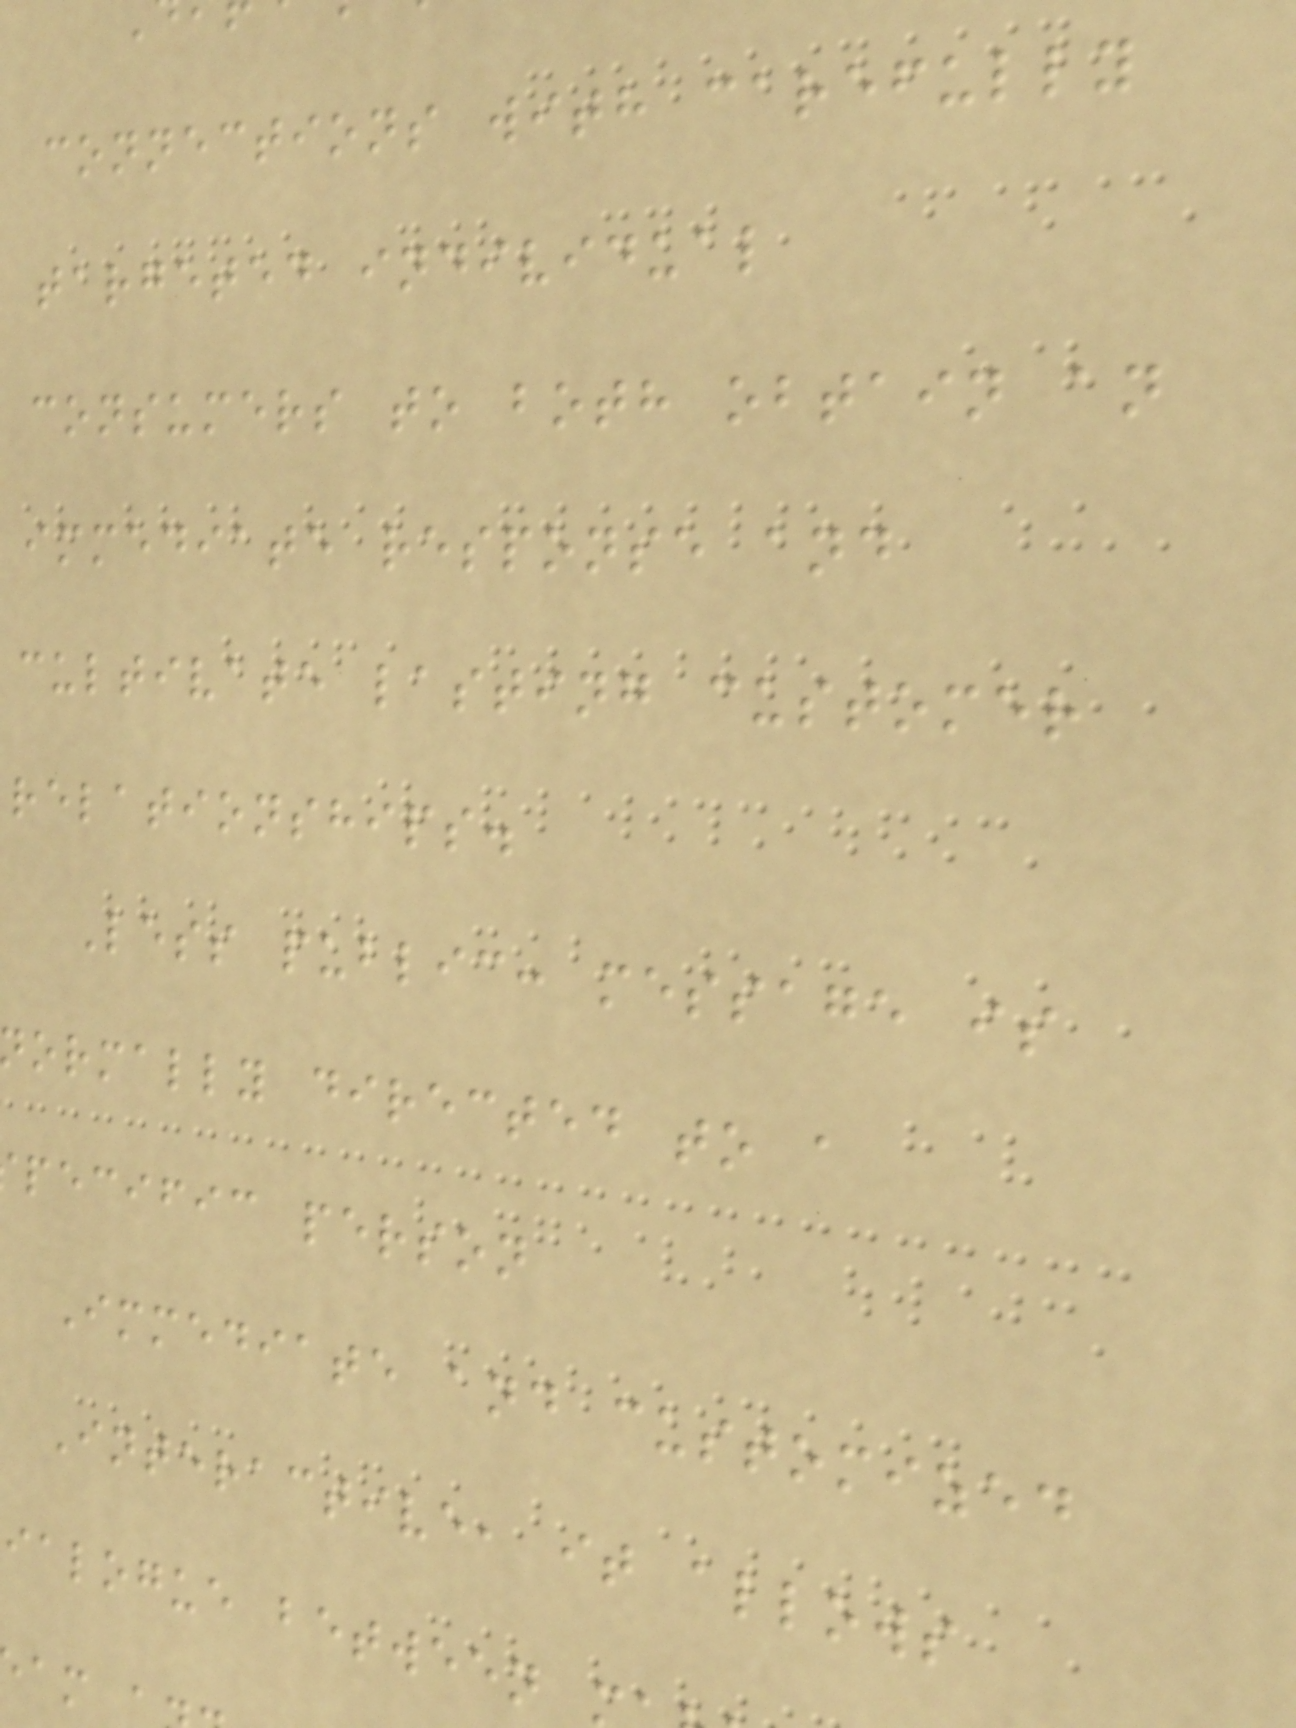connections with carefully
targeted individual
consumers to both obtain an
immediate response and
cultivate lasting customer
relationships.
Less public: message is
ormally directed to a
pecific person
Immediate and customized
Interactive, it allows
ialogue between
